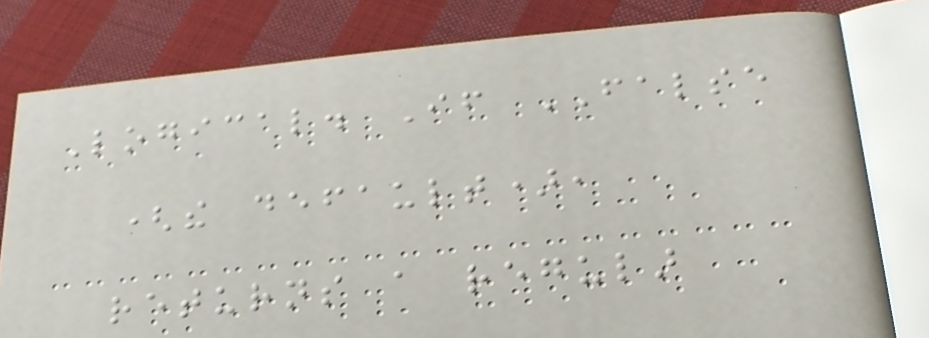Logical. If FALSE
(the default),
returns a regular
